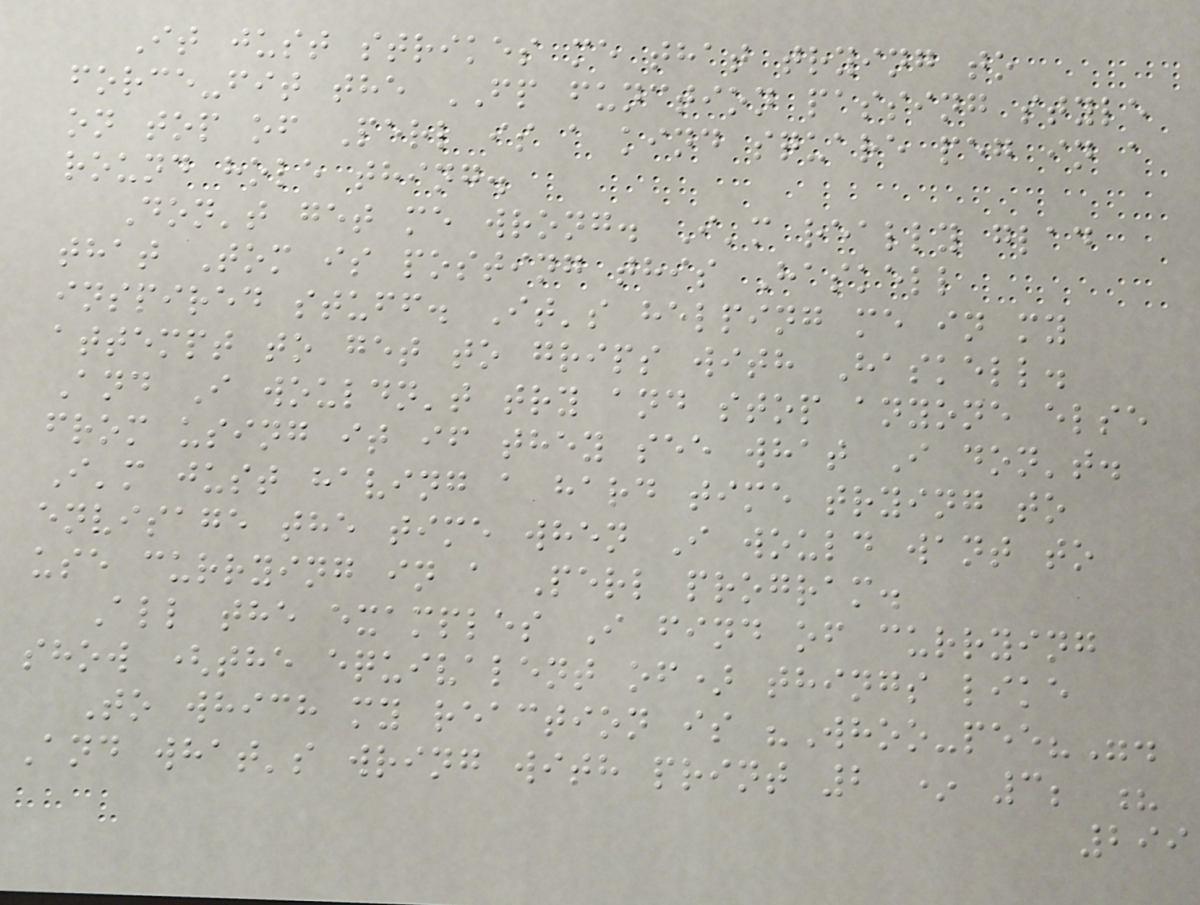It just strikes me that trying to
force-fit the FP function passing style
on top of Perl is a kind square peg in a
round hole thing.
Don't get me wrong. I'm really glad
that Tom is posting this Haskell
inspired stuff. It's helping me in my
attempt to get to grips with Haskell.
And I wouldn't try and stop anyone else
from using it if they see what I don't.
I'm just having a hard time trying to
envisage the time when I would want to
use currying in a Perl program.
All the examples I find of currying
show (the equivalent of) things like
To which my reaction is "Whoo-pee?".
And what's wring with print 2 * 3; ?
299
